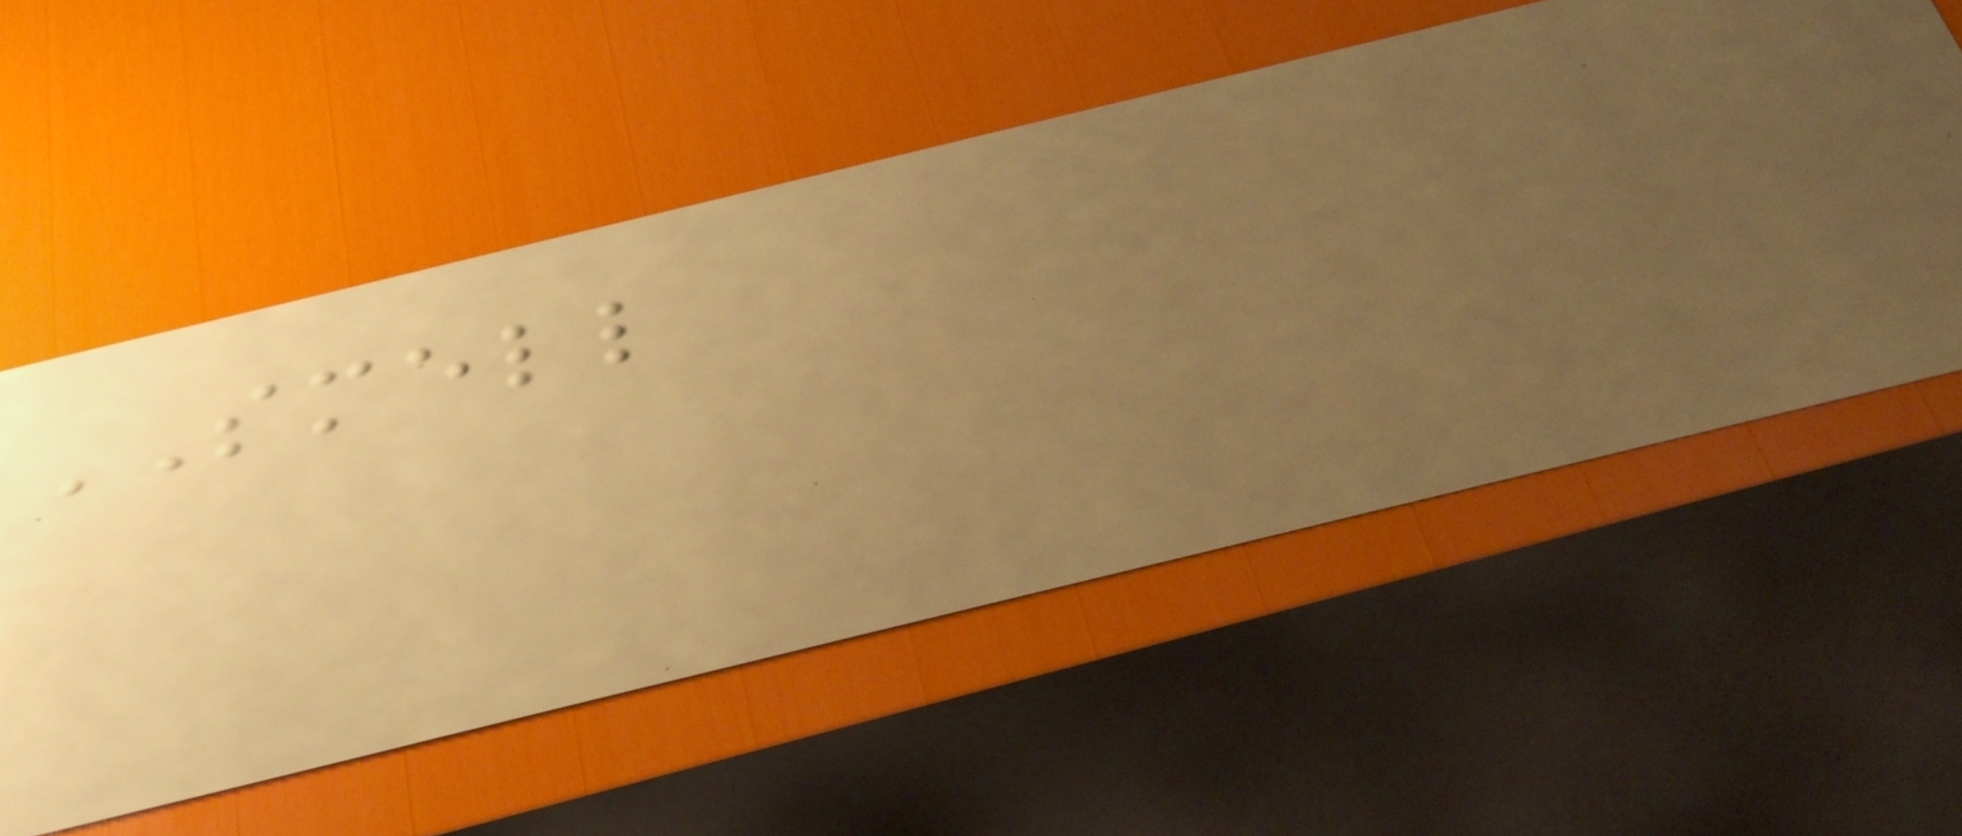SMELL
